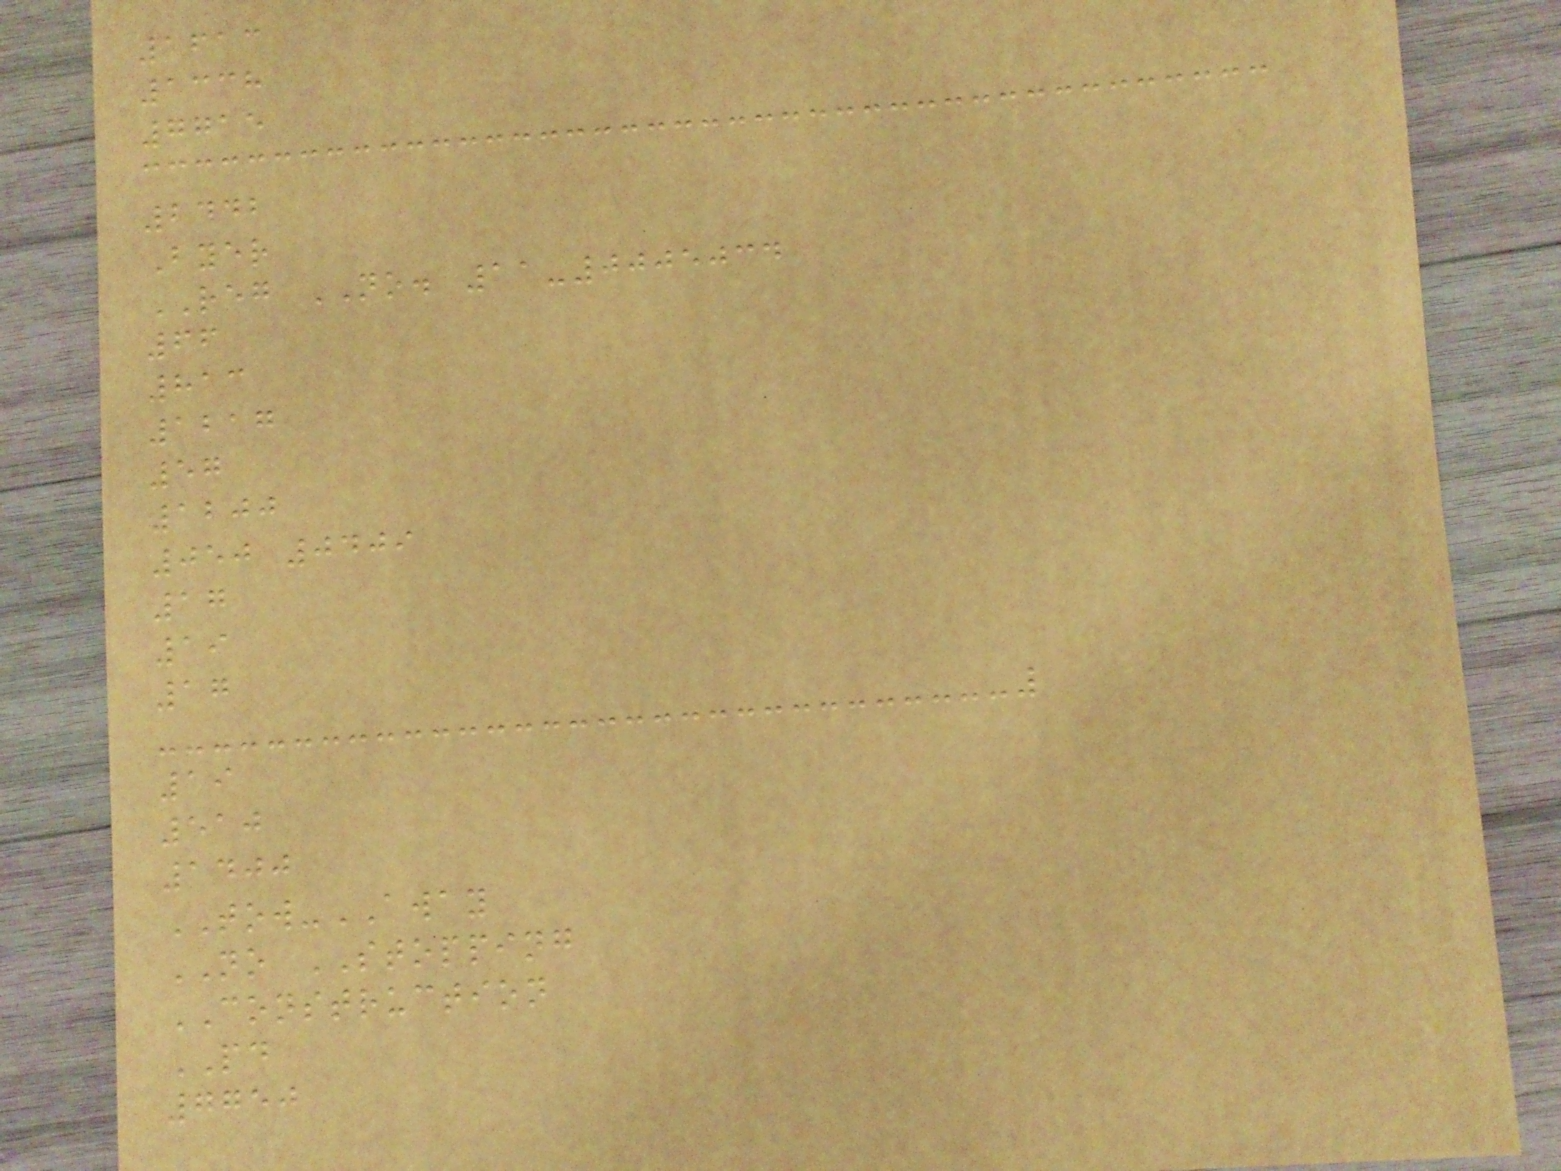1613
1338
7715
2442
Byer
REG NO. 11-0005034
66
813
1217
57
1200
050 0409
17
19
17
19
510
1400
TOW-AWAY
NO STOPPING
CONSTRUCTION
PD
7750
